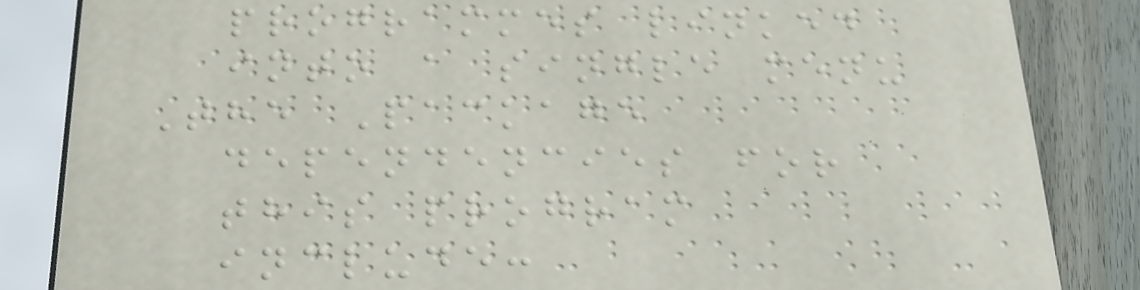programmes linked
into a single menu
The Package
dependencies for
this program
include:
